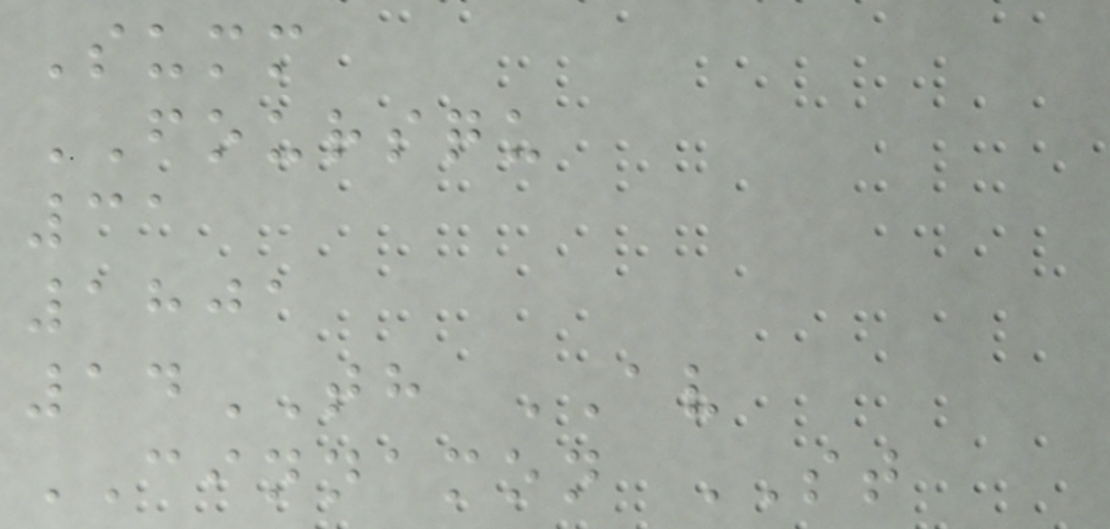Summ
FOURSQU
31
1801
14TH AV
CINNAMON ST
